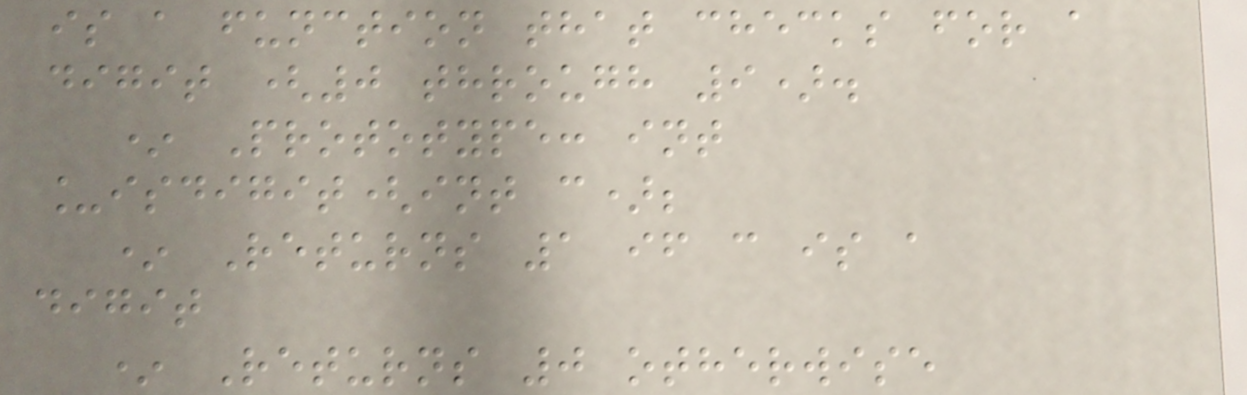is a function that checks for a
digit (0 through 9).
* Prototype: int
_isdigit(int c);
* Returns 1 if c is a
digit
* Returns 0 otherwise
